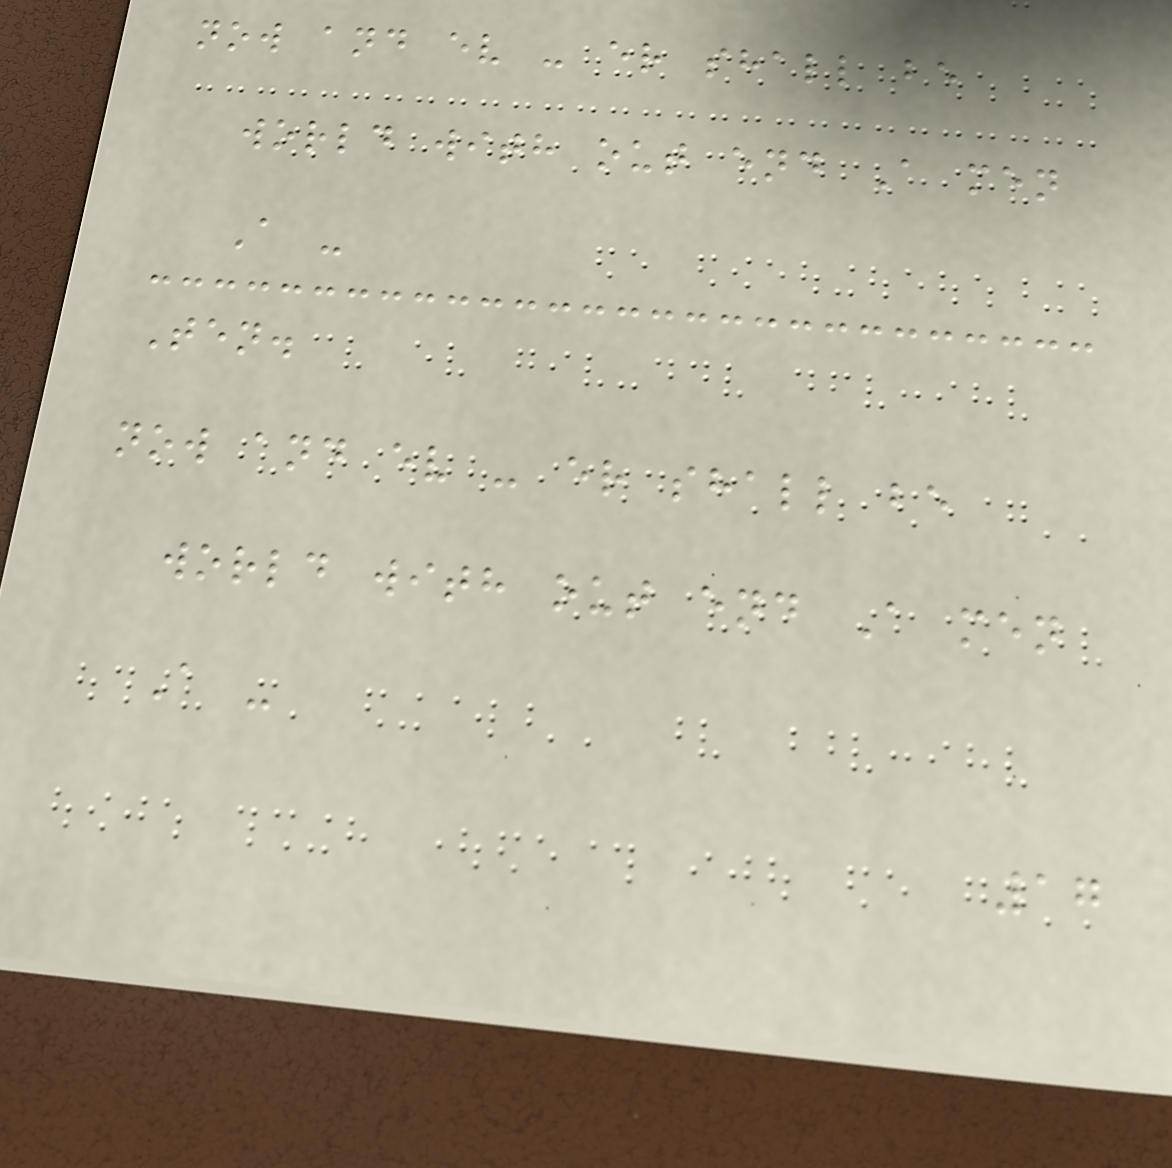now and ev - er shall be
world with out end A men
A -
Ten.
now and ev - er shall be
world with out end A men
A -
17
